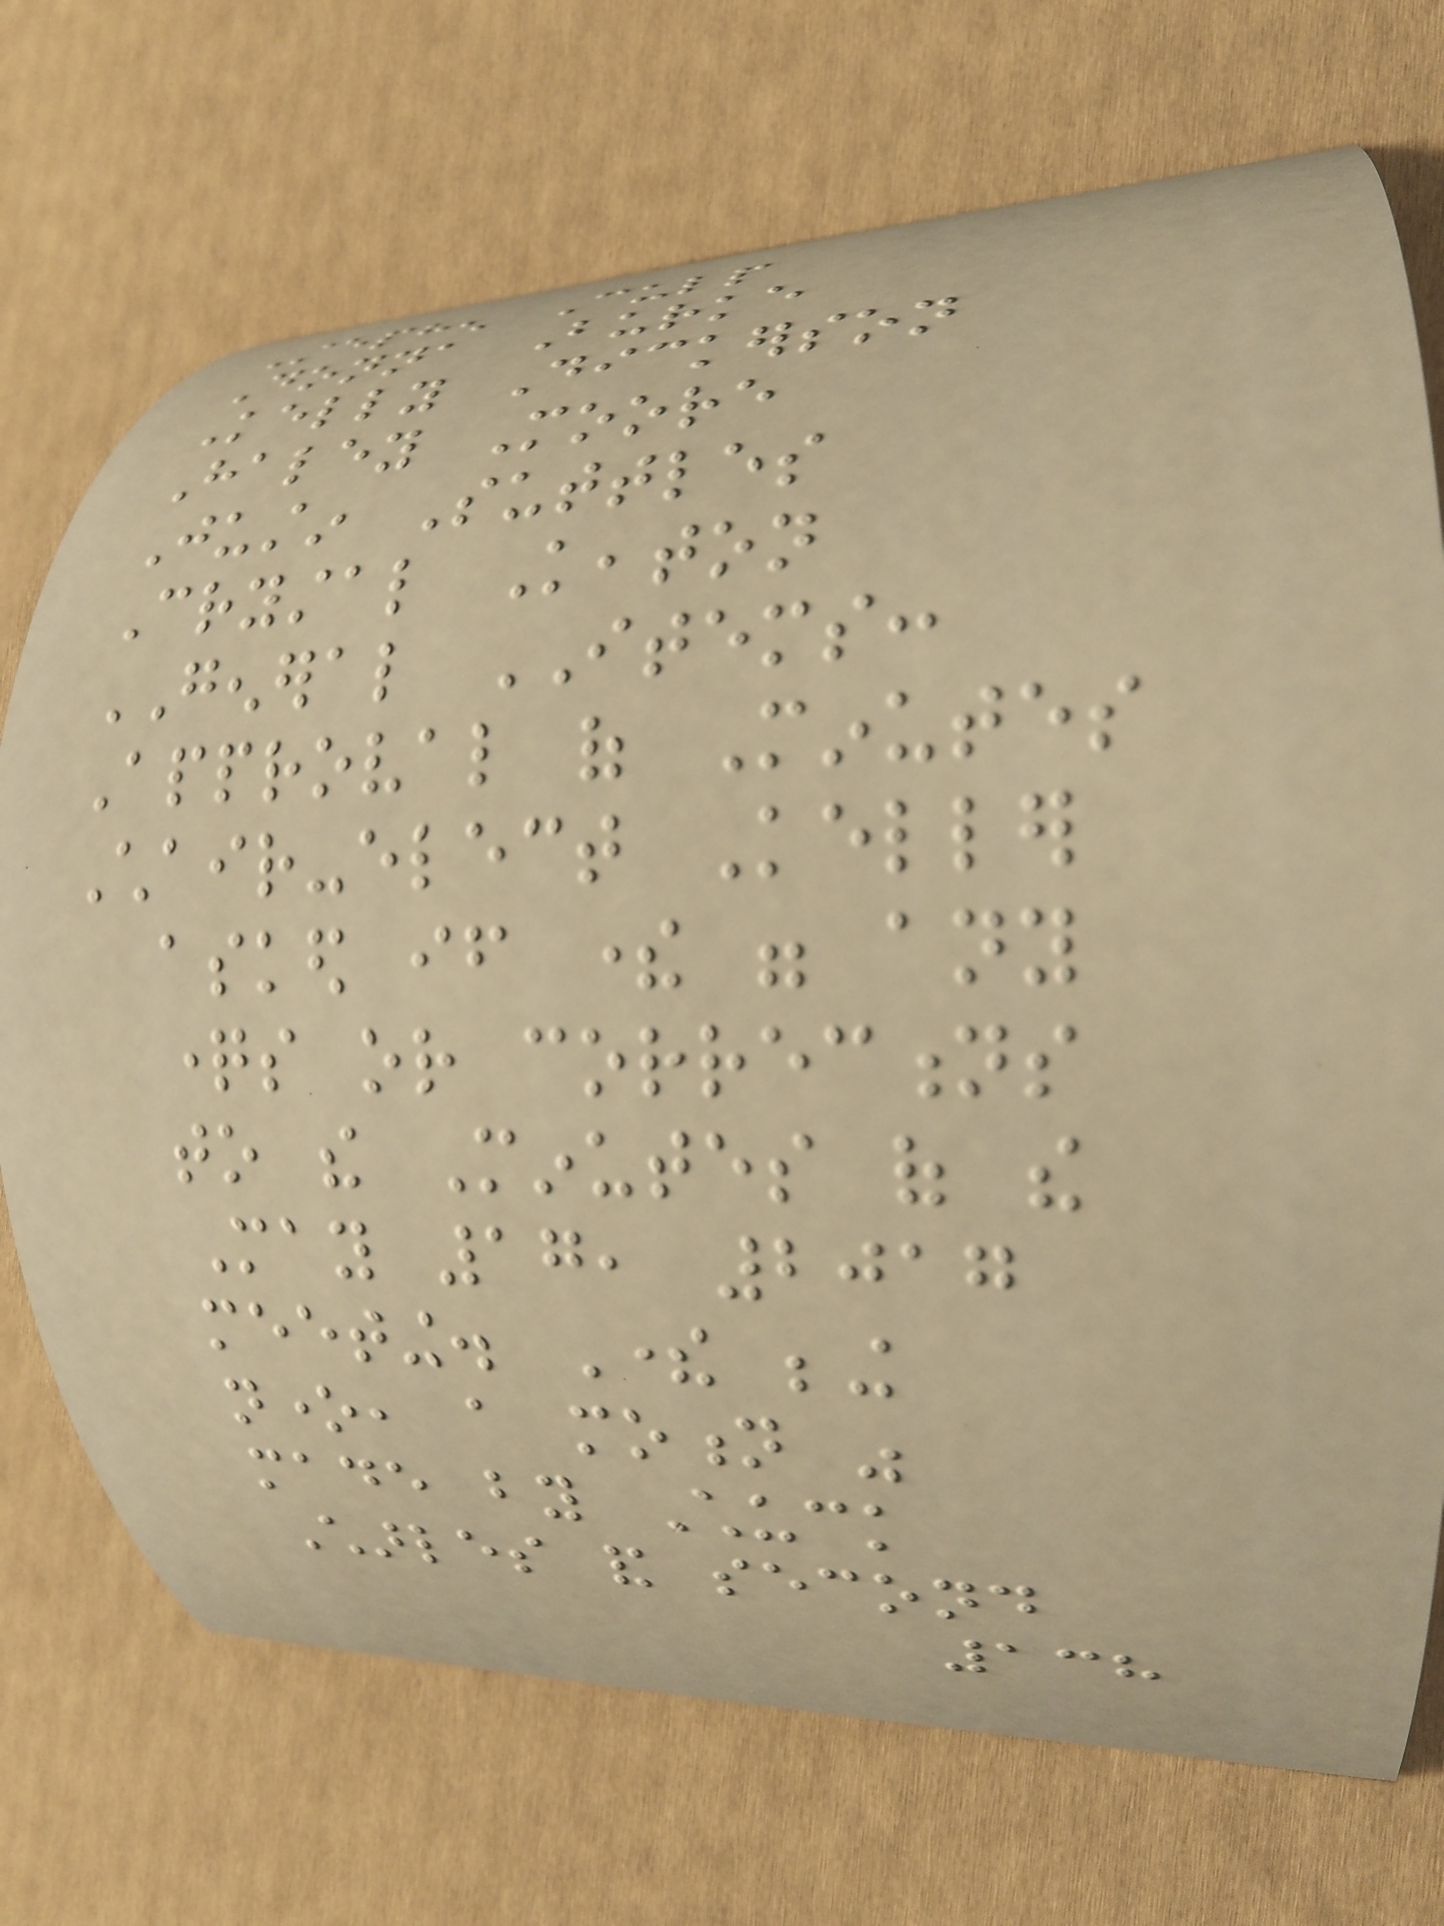Stephen Culp
Donna Burke
Kelly Dickerson
Haley Moore
Justin Suttles
Crystal Keaton
GENERAL ITEMS:
Approval of Minutes
Chair-elect Keller
asked if there were any
questions or corrections
to the Minutes of the
May 17, 2017
meeting. There being
none, a motion was
made by Chuck
Charles and second
138
